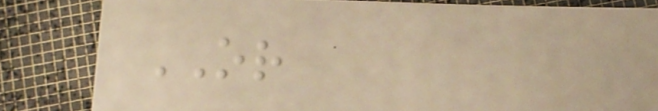OR
